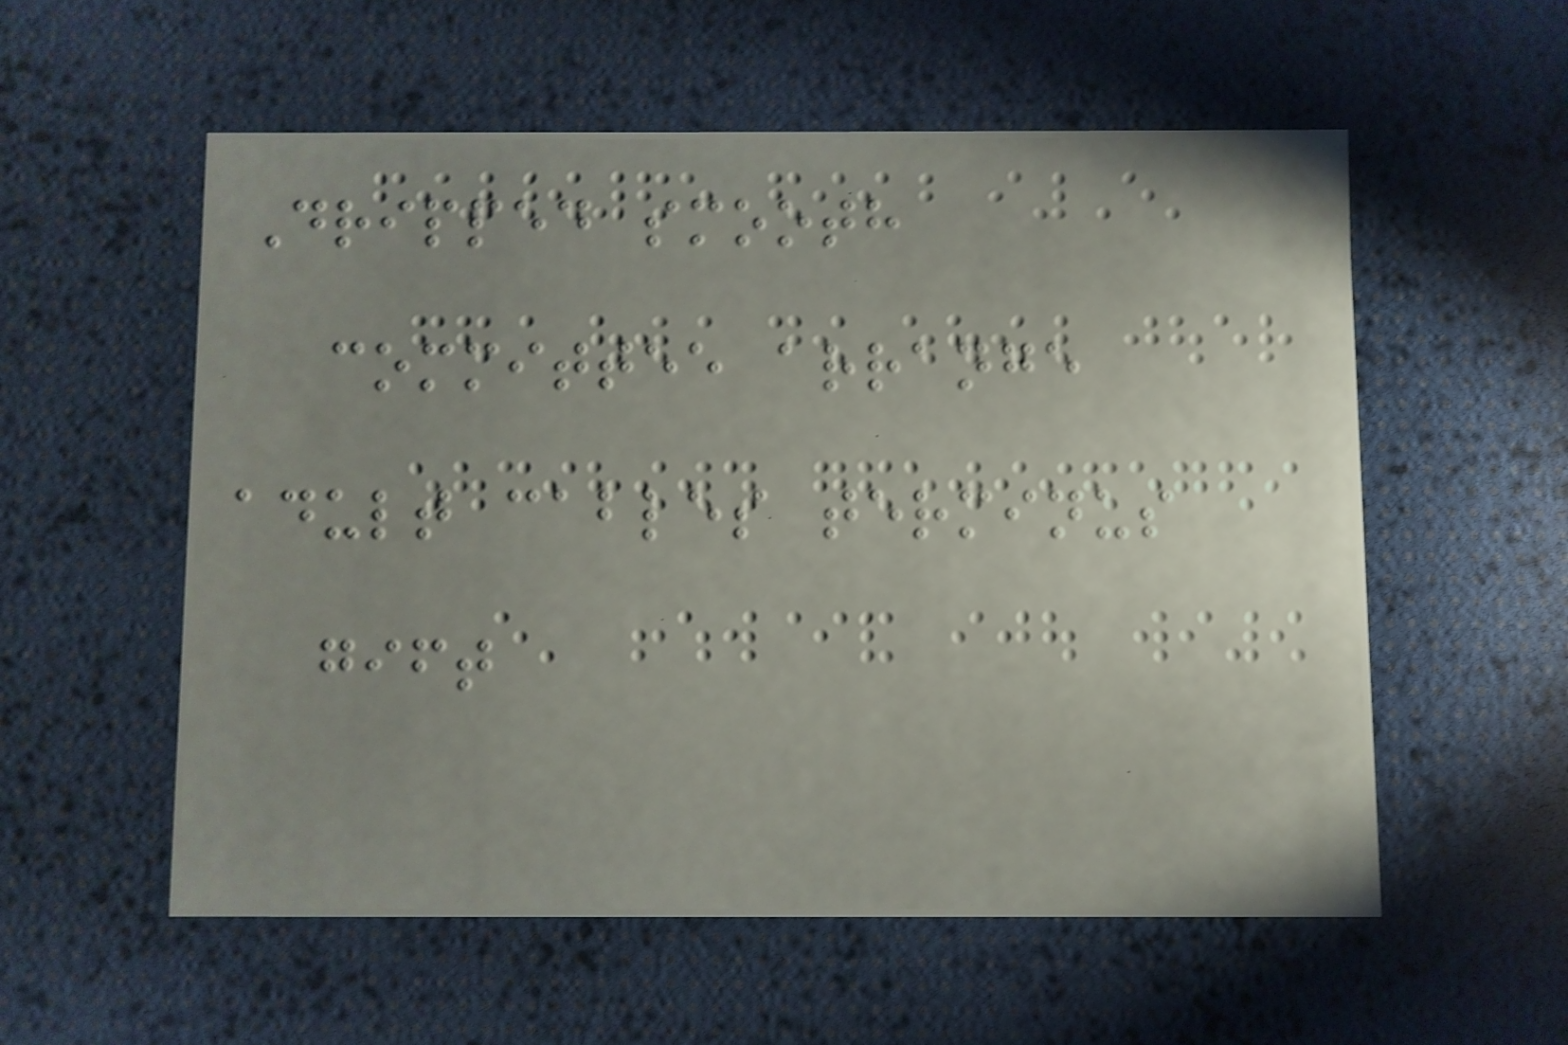Dripped smooth
committee arrange
adult cables terminus
gift
